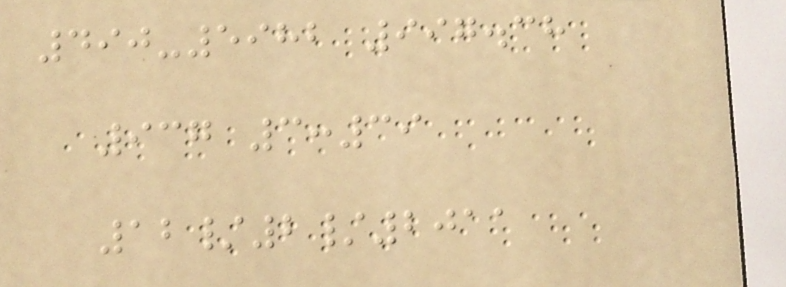490-5982 997.38
937 3:39
12/2/2011
